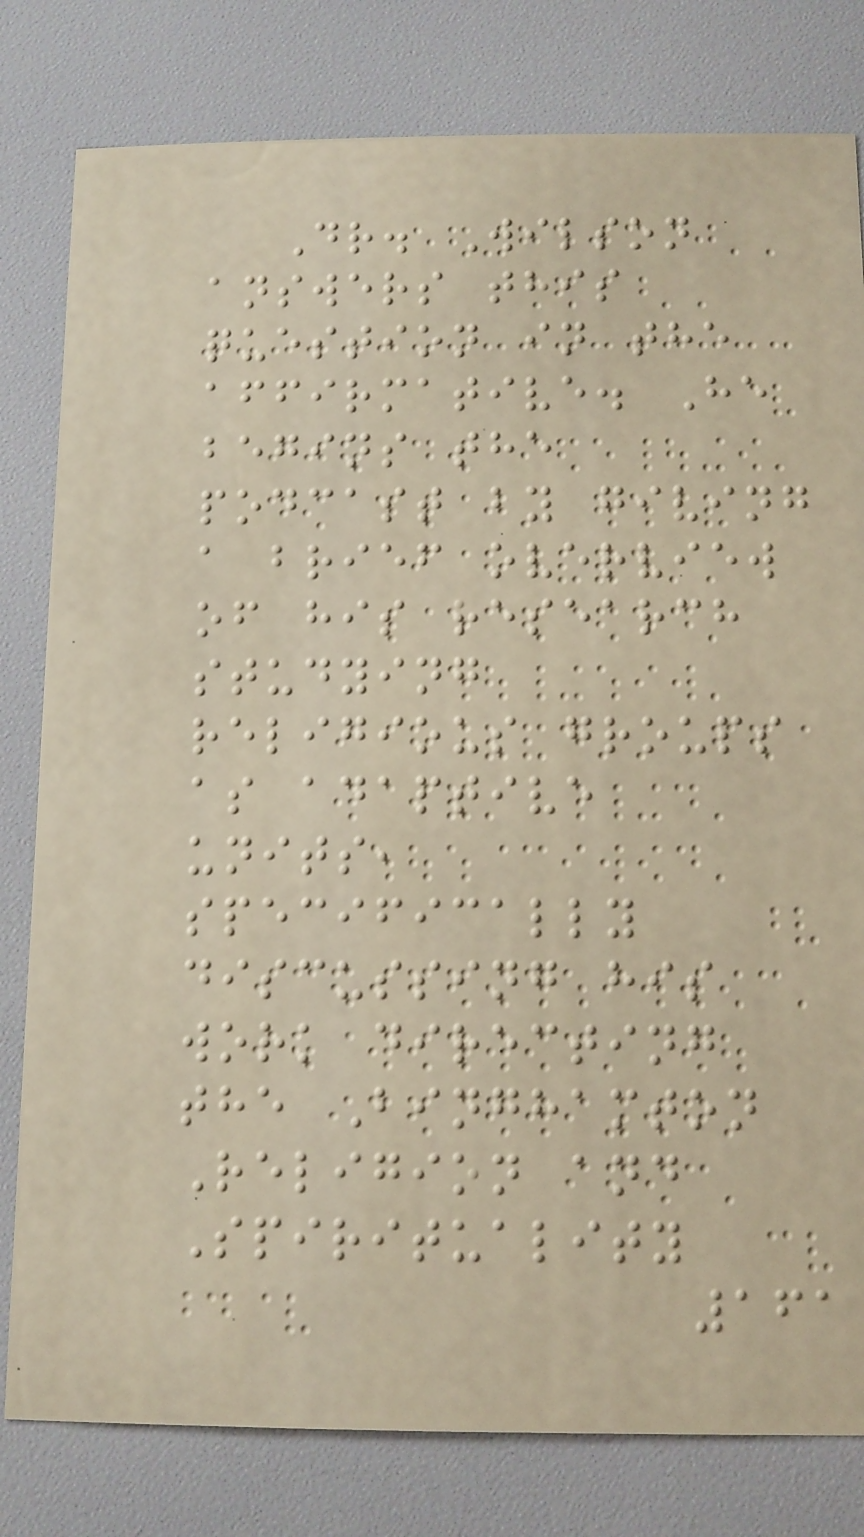Dr. Wilson
answers this
question in the
affirmative. He
begins the
podcast by giving
a brief overview
of his research
studying
religious groups
as adaptive
units,
specifically
discussing his
work directing
the Binghamton
Religion and
Spirituality
161
